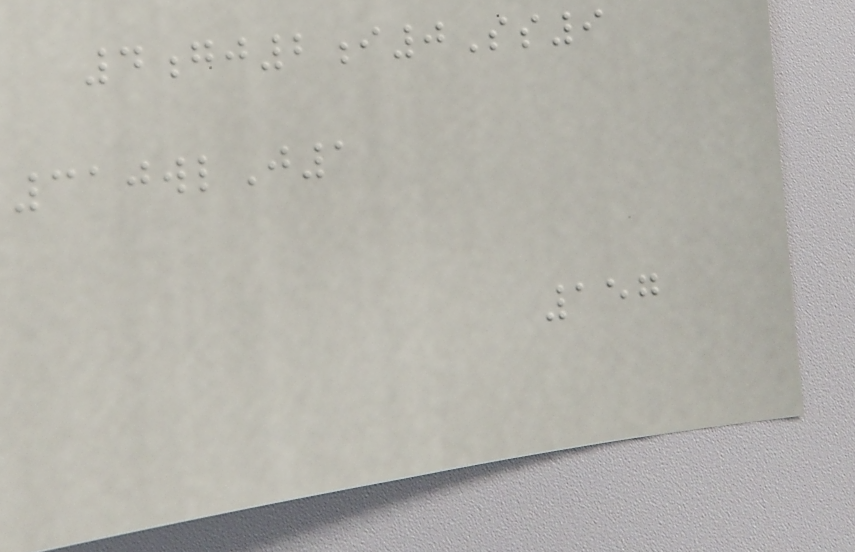4gj2i0Ss9
310wlJ1
157
